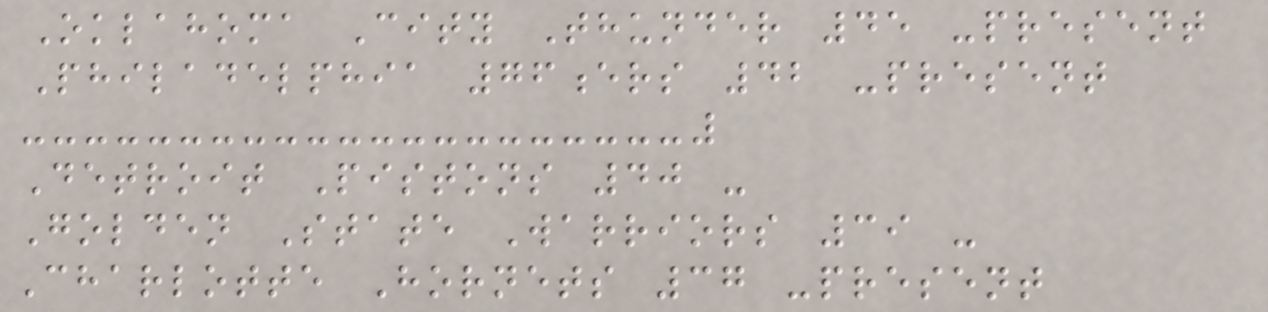Oklahoma City Thunder 45 -present
Philadelphia 76ers 42 -present
Detroit Pistons 40 -
Golden State Warriors 39 -
Charlotte Hornets 37 -present
